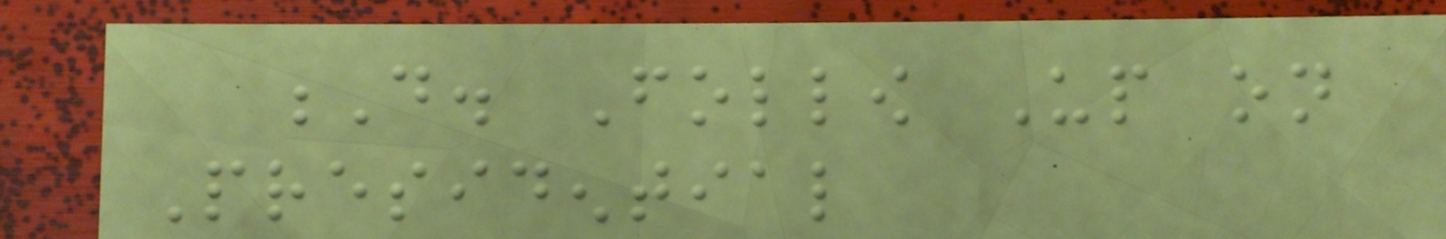D. Follow Up on
Presidential
